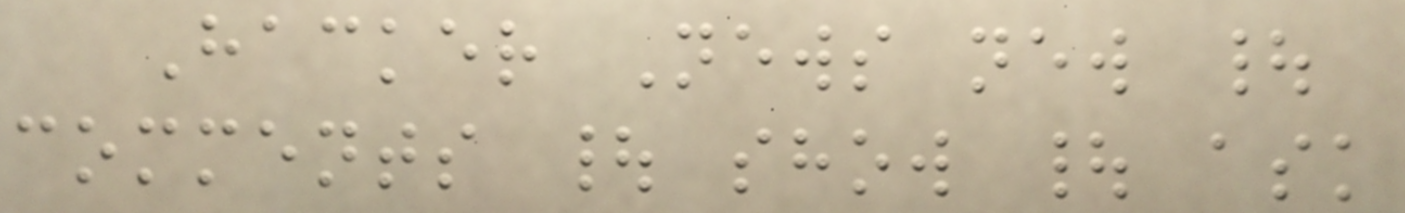Hacker News new |
comments | show | ask
